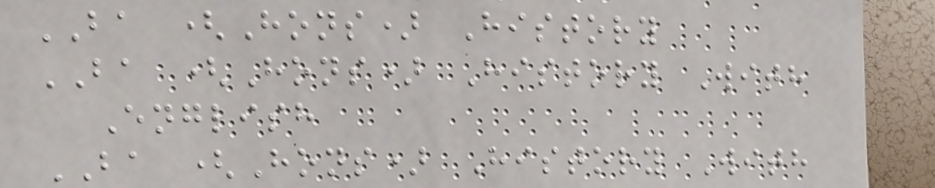BA (Hons) History
BA (Hons) History With
English
BA (Hons) History With
